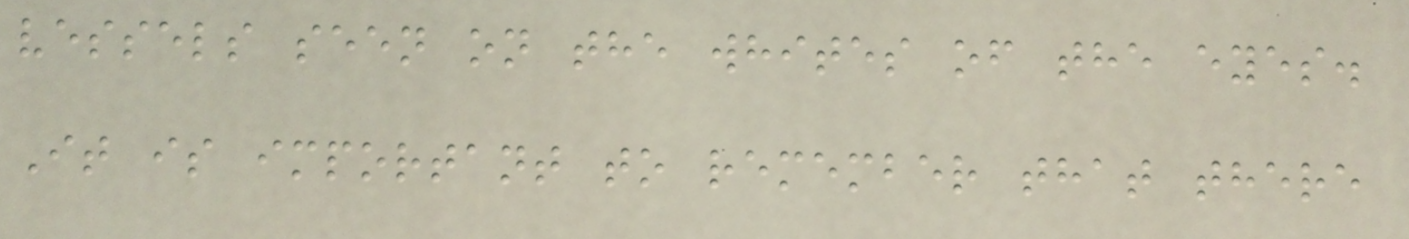vessels seen on the whites of the eyes.
It is important to remember that there
